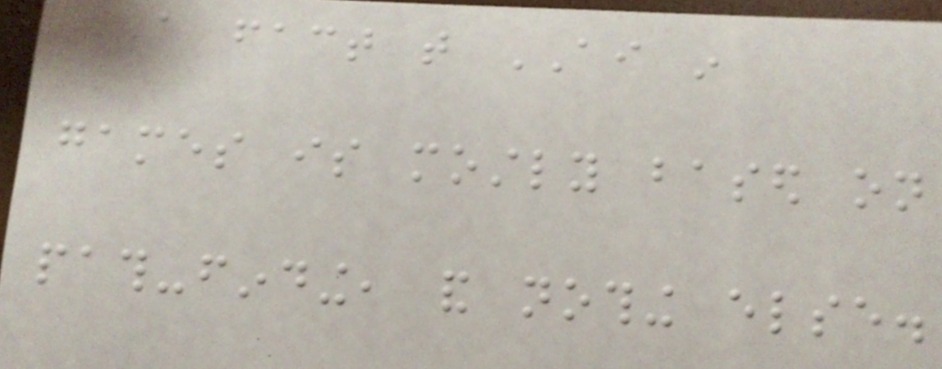a fact that AI in
games is mostly based on
path-finding, and nothing else.
